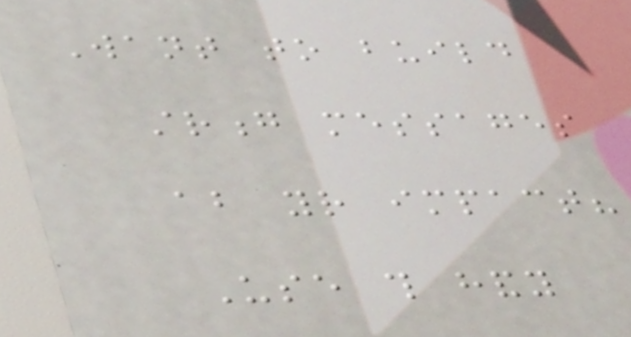Want to build
strong messages
about your impact?
Use this handy
